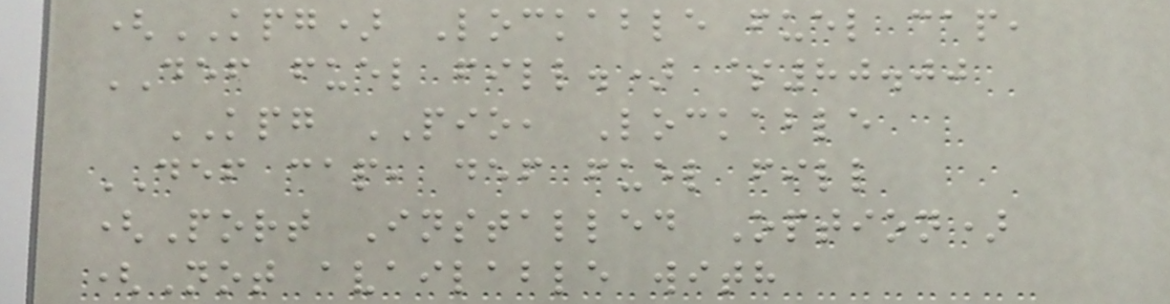(KPG) Lockable fuel cap,
DEF fuel fill.) $80.00
KPG PIO, Lockable
DEF cap, def fuel fill
(Port Installed Option)
(Not available with
